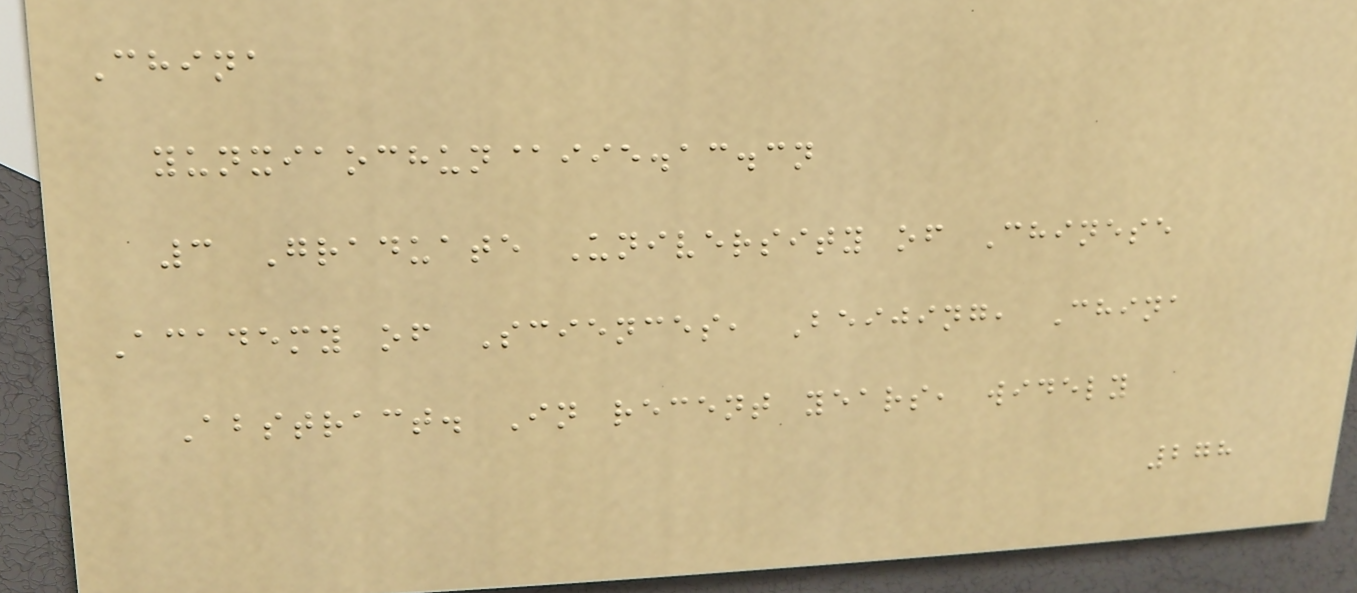China
yunxiaochun@iie.ac.cn
3 Graduate University of Chinese
Academy of Sciences, Beijing, China
Abstract. In recent years, widely
278
